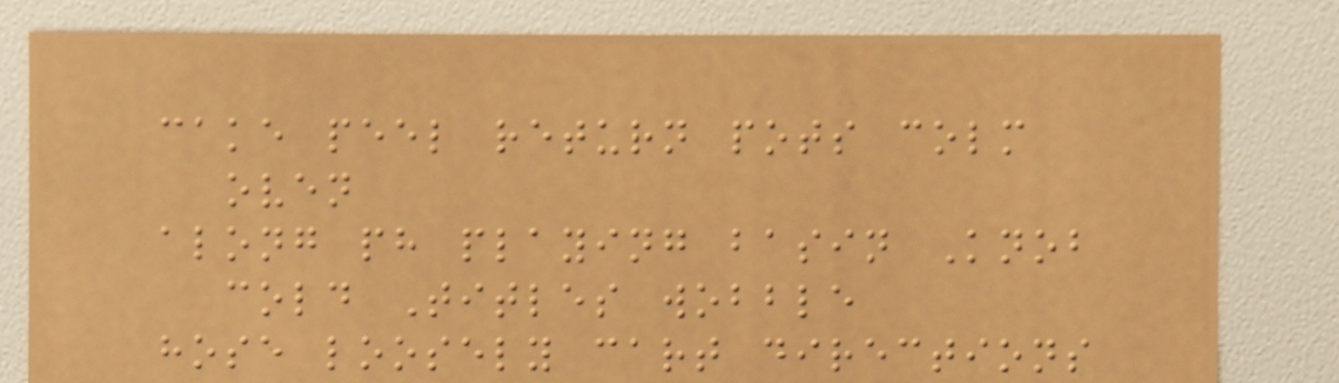cake peel return pots colm
oven
along ph playing basin Knob
cold Titles wobble
hose loosely cart directions
